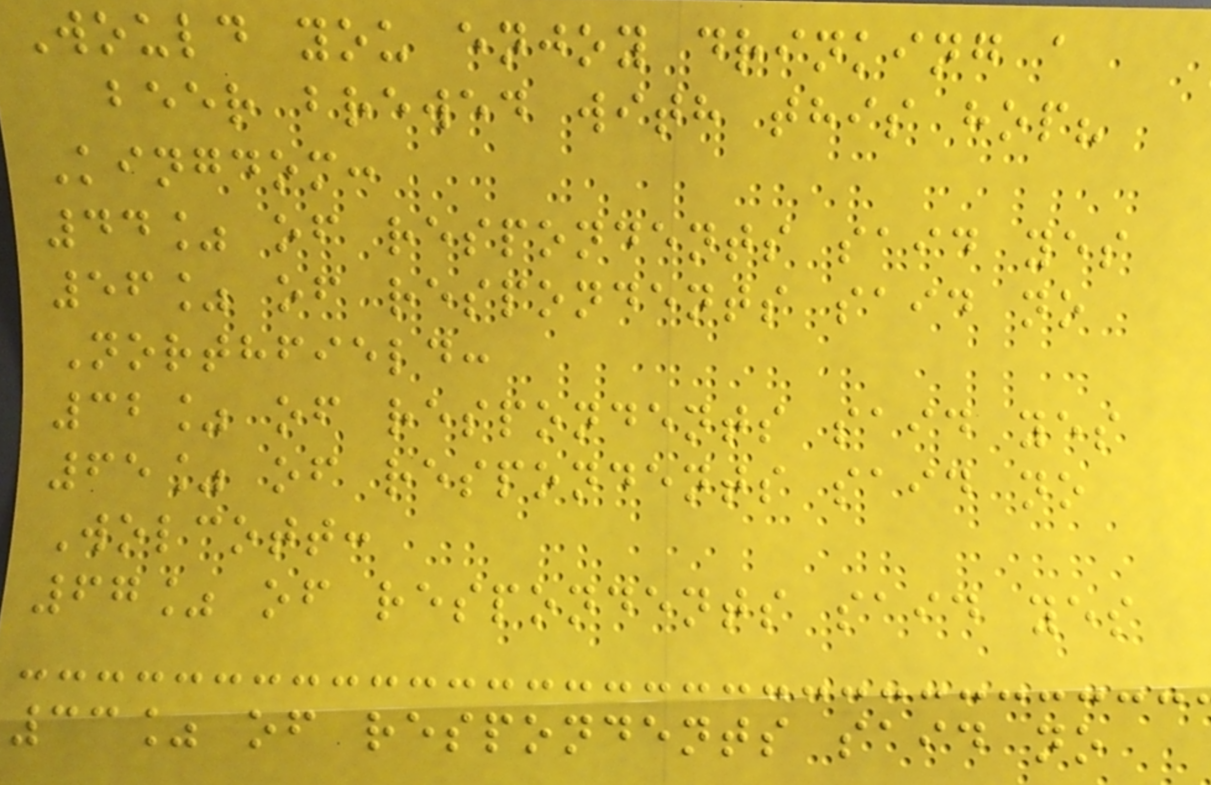Would you enjoy drinking a
beer brewed with this hop?
Kingdom:
44% of respondents said yes
56% of respondents said no
Northfield:
32% of respondents said yes
65% of respondents said no
Wolcott:
67% of respondents said yes
33% of respondents said no
